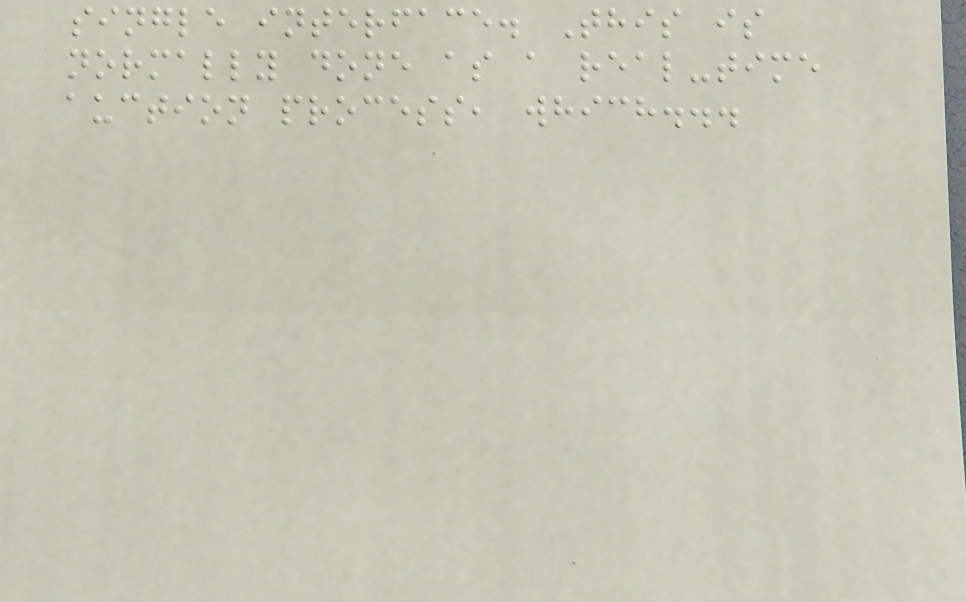single interface. This is
normally done as a real-time
auction process, which...
